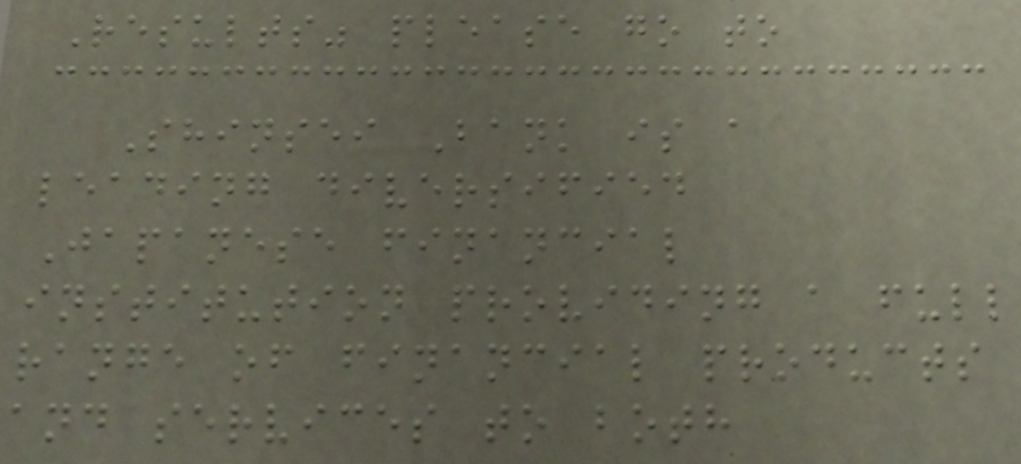Results" please go to
Shinsei Bank is a
leading diversified
Japanese financial
institution providing a full
range of financial products
and services to both
